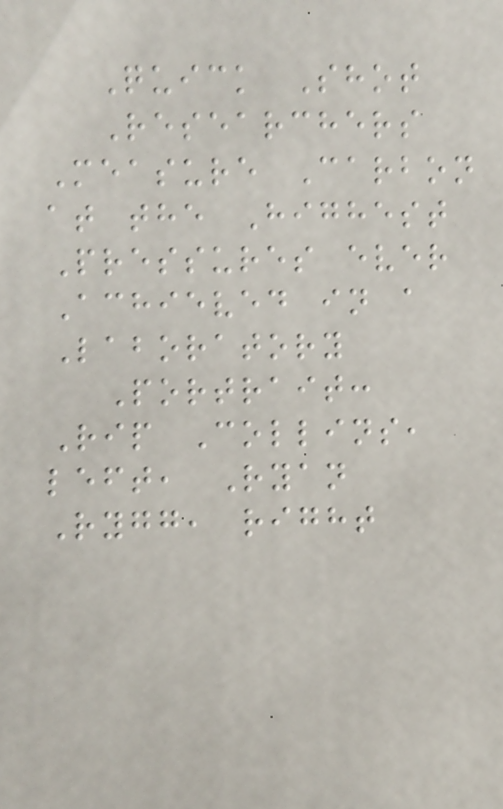Quick Shot
Researchers
Measure Carbon
at the Highest
Pressures ever
Achieved in a
Laboratory
Portrait:
Rip Collins,
left, Ryan
Rygg, right
